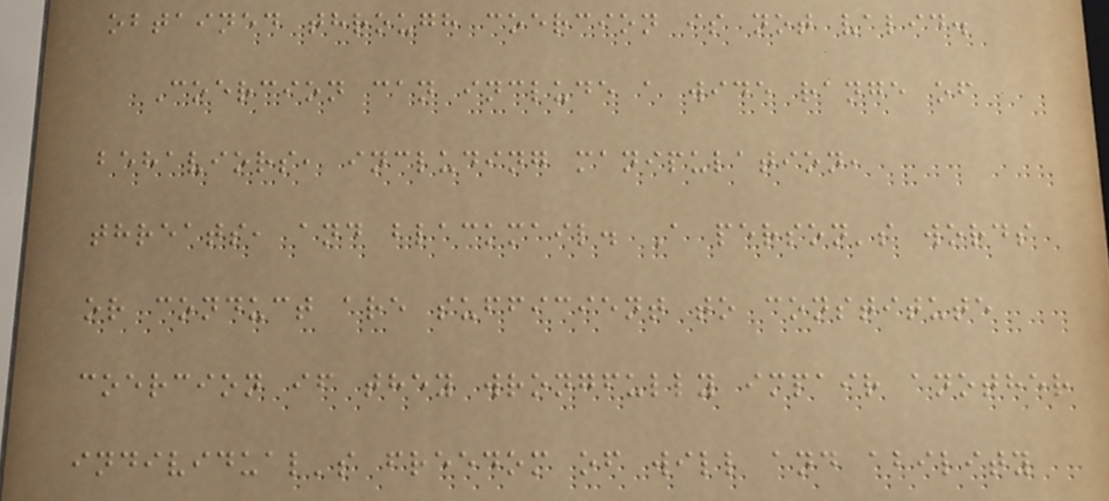obtained through coercion is not valid.
Coercion can include a wide range of
behaviors, including manipulation,
threats, and blackmail. A person's words
or conduct are sufficient to constitute
coercion if they wrongfully impair another
individual's freedom of will and ability
